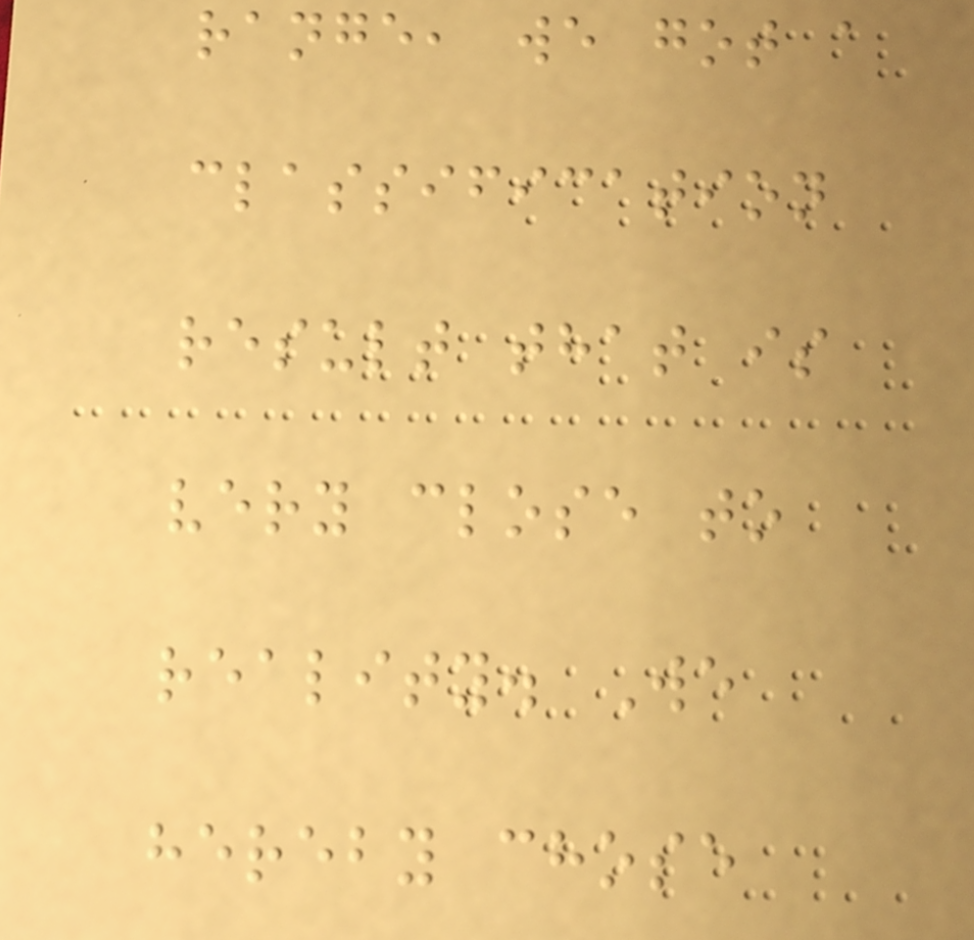range, we got a
classification
result that is
very close to
reality. We
hereby chose
